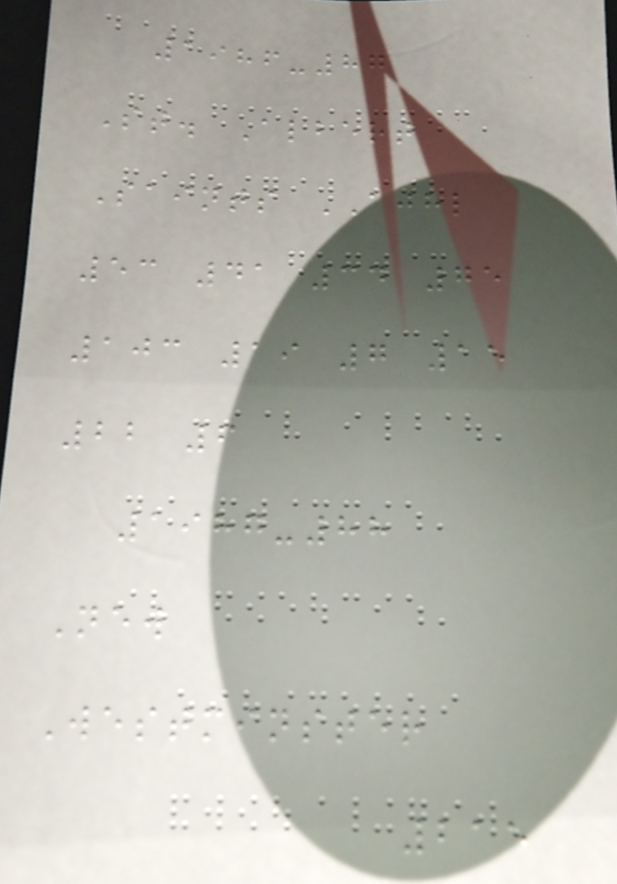1986-87
St. Albert
Saints AJHL
53 41 34 75
103 19 7 15
22 6
1987-88
New
Westminster
215
